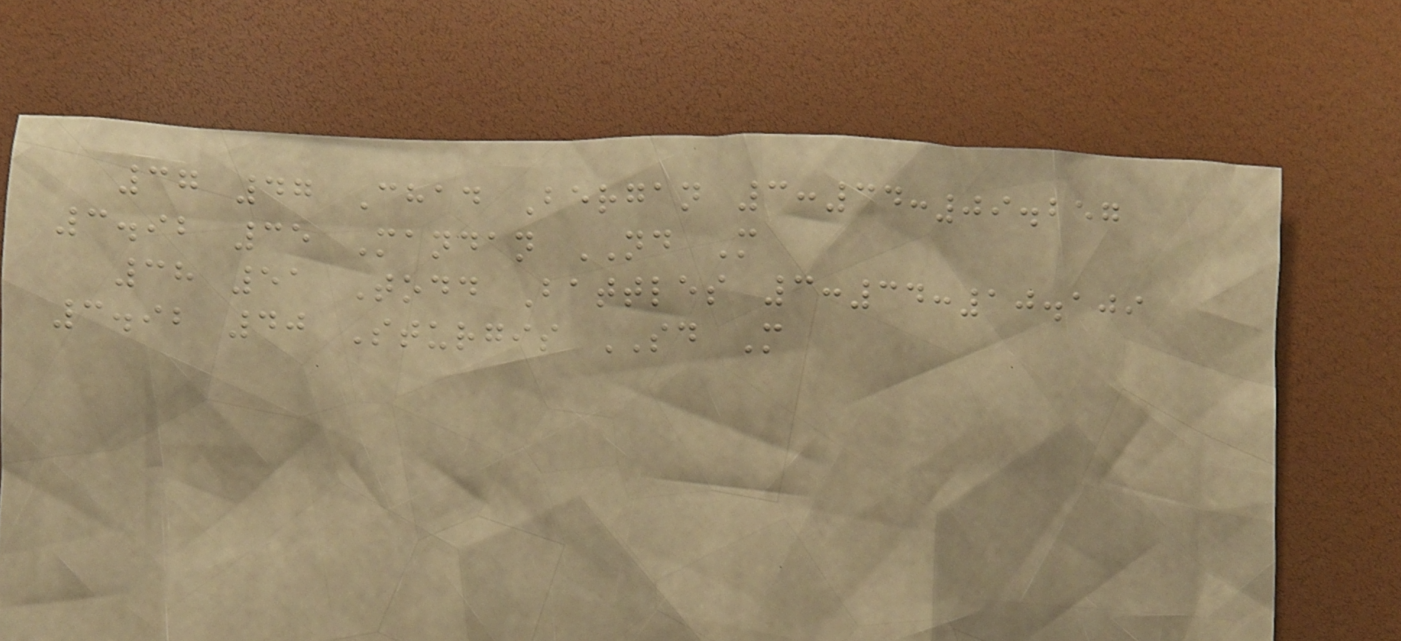37 47 Chad Bergan 3:34:09.257
3.92 35 Mandan ND M
38 51 Todd Battles 3:34:10.109
3.92 40 Sturgis SD M
